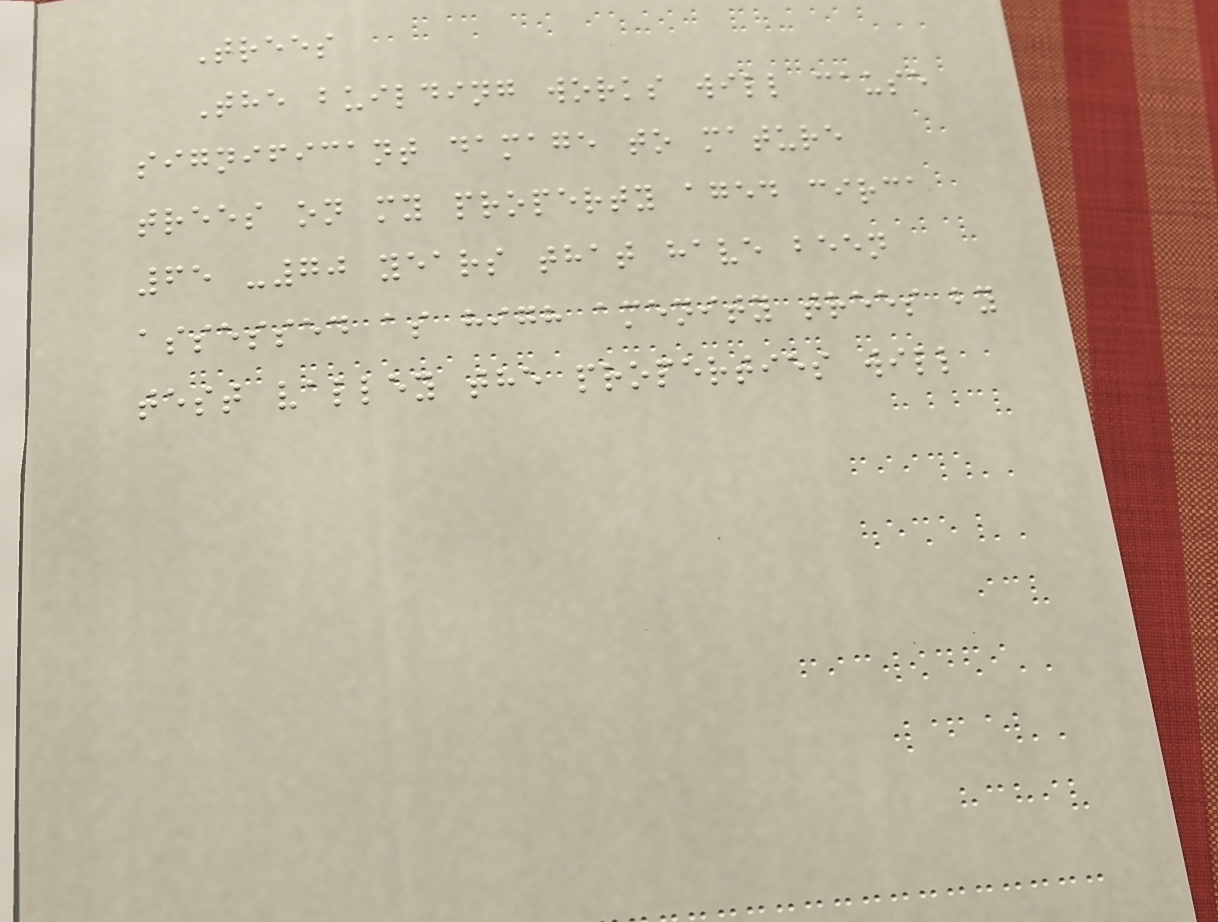Trees
The building works will cause
significant damage to mature
trees on my property aged circa
65 -70 years that have been
assessed as high amenity trees by
test valley the properties will
